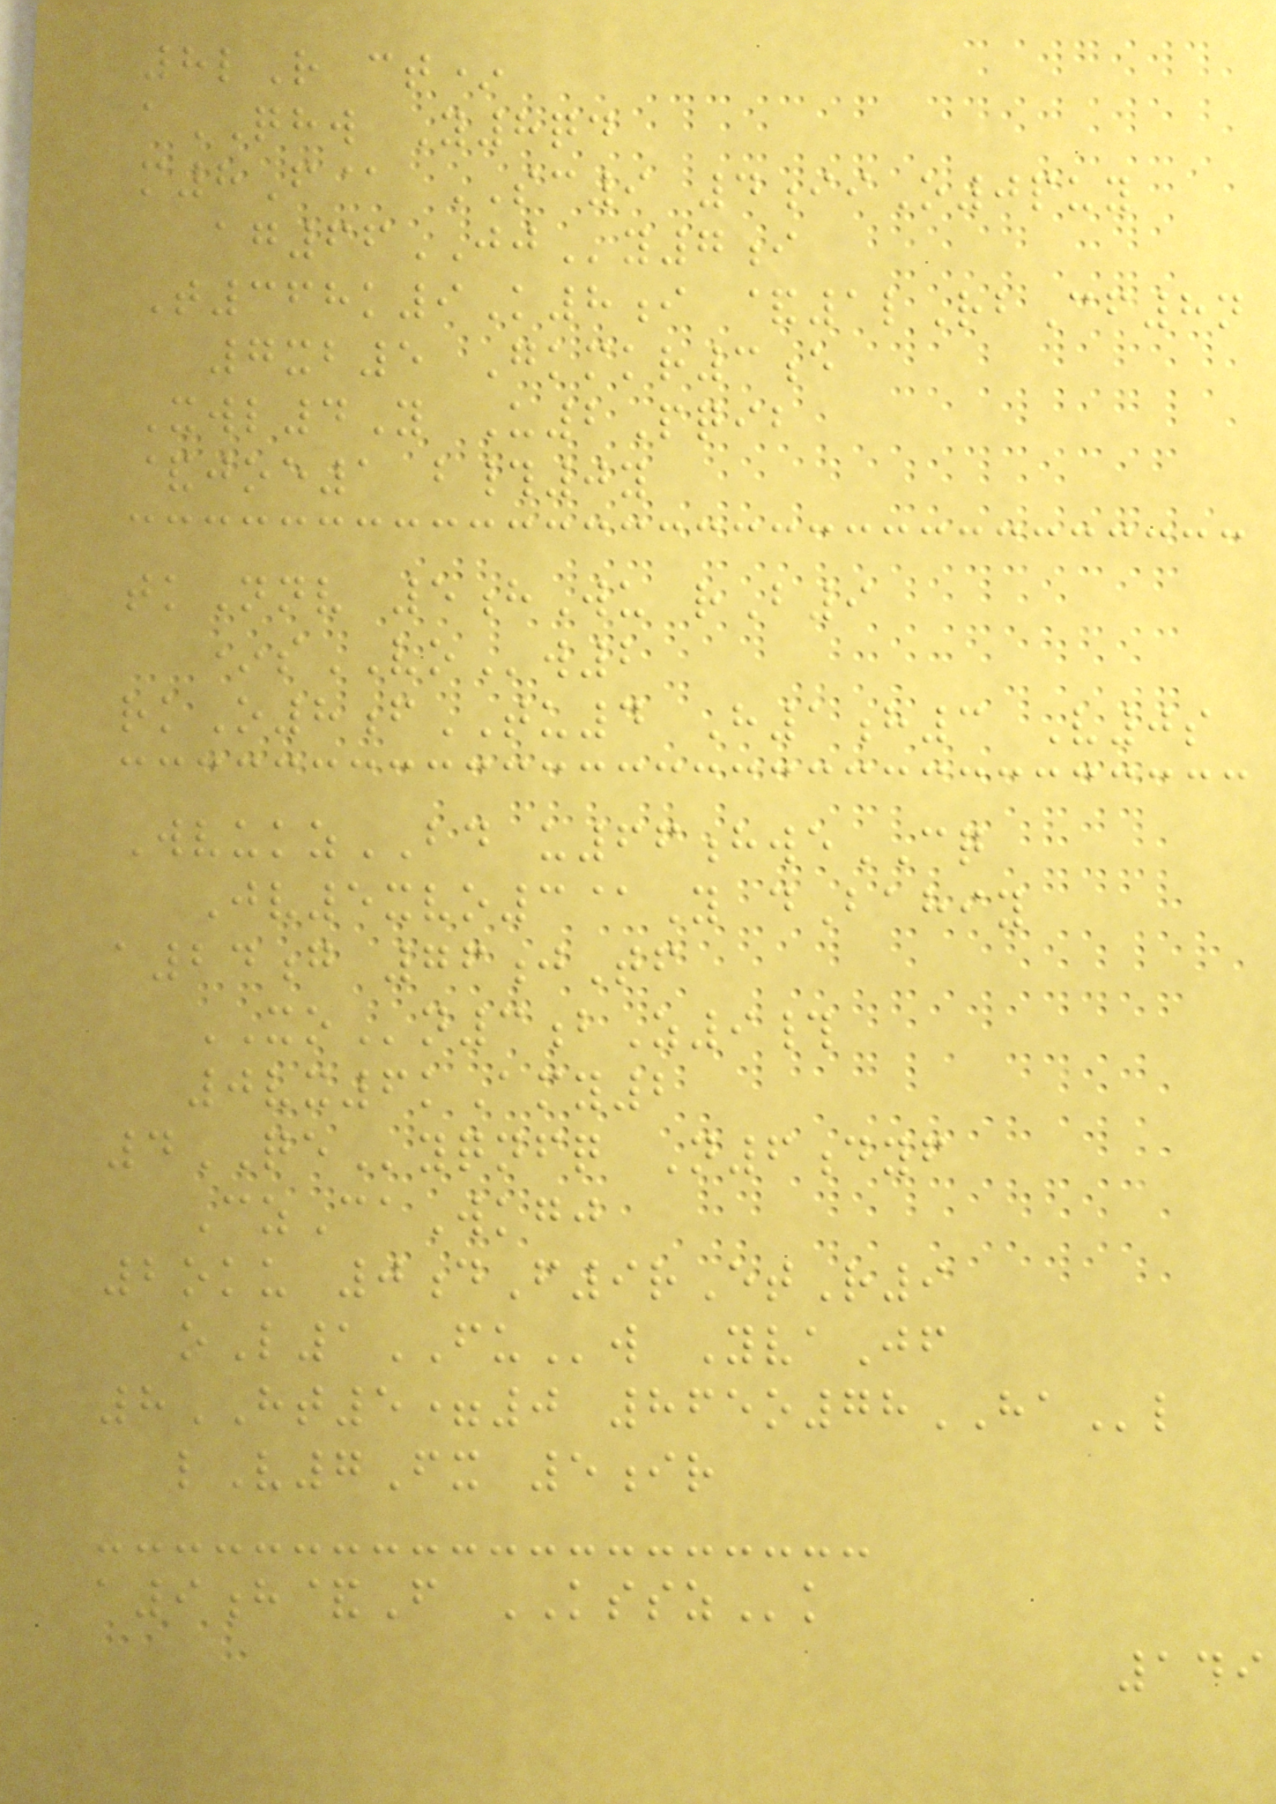8lR ct*
aQHW Y8qd
m8F@ SC9 4iiO0puy
ag66JJy7i
T368k9K8i &1lRbCf8n
7xb5 Gkmkr3e
Xwl4Y U2Pqib
&joe1 b#0y
tkNnv 5hWu rB9
*sVOw2
rkO8fTU4 H1h3 V0s
WvukzBD u66hweCQ
Jv5xvo3@Y dBahiy
a24g 76jTf
XOn3bZ9#
0vx6kAmy2
4QEyqnfq N6dyf
CzCaWkgj
2oku 0dF9rEtR9
oL1FUw YvaJf
8HT5=0 865o78HAl
lV7Fx 5ir
a9h&F KSSZk
149
